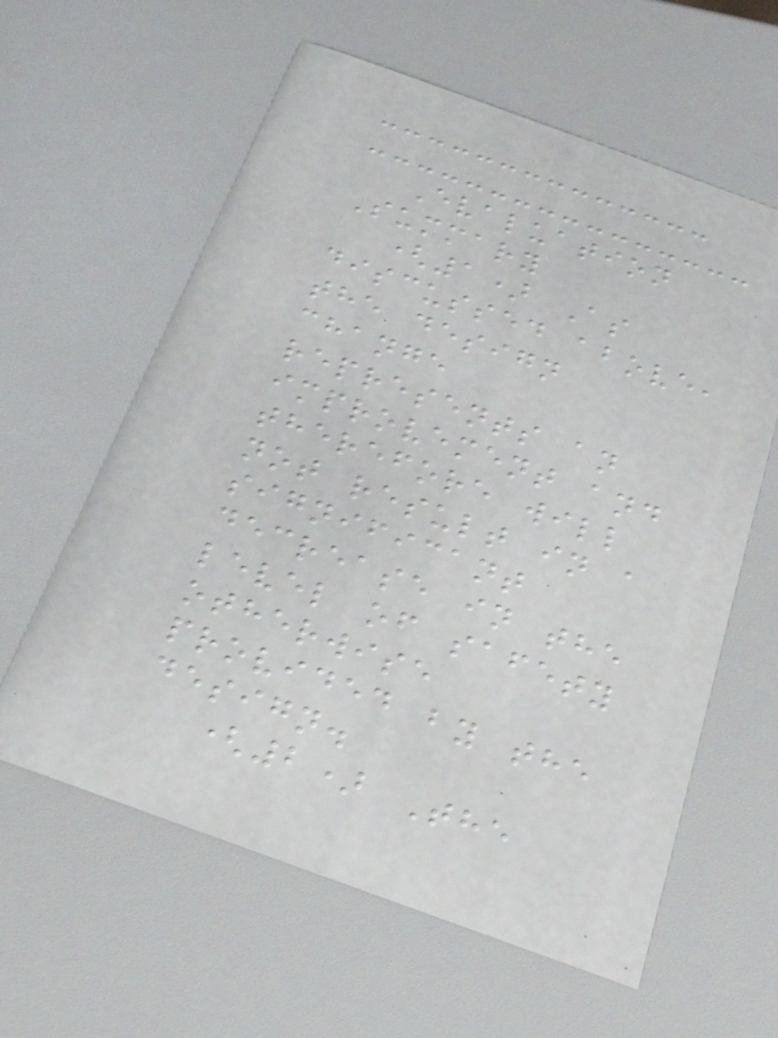Evaluation
Summary
(1) As
discussed above,
the design
change
represents an
improvement and
therefore will
not result in a
significant
decrease in the
level of safety
otherwise
provided by the
design.
(2) The
